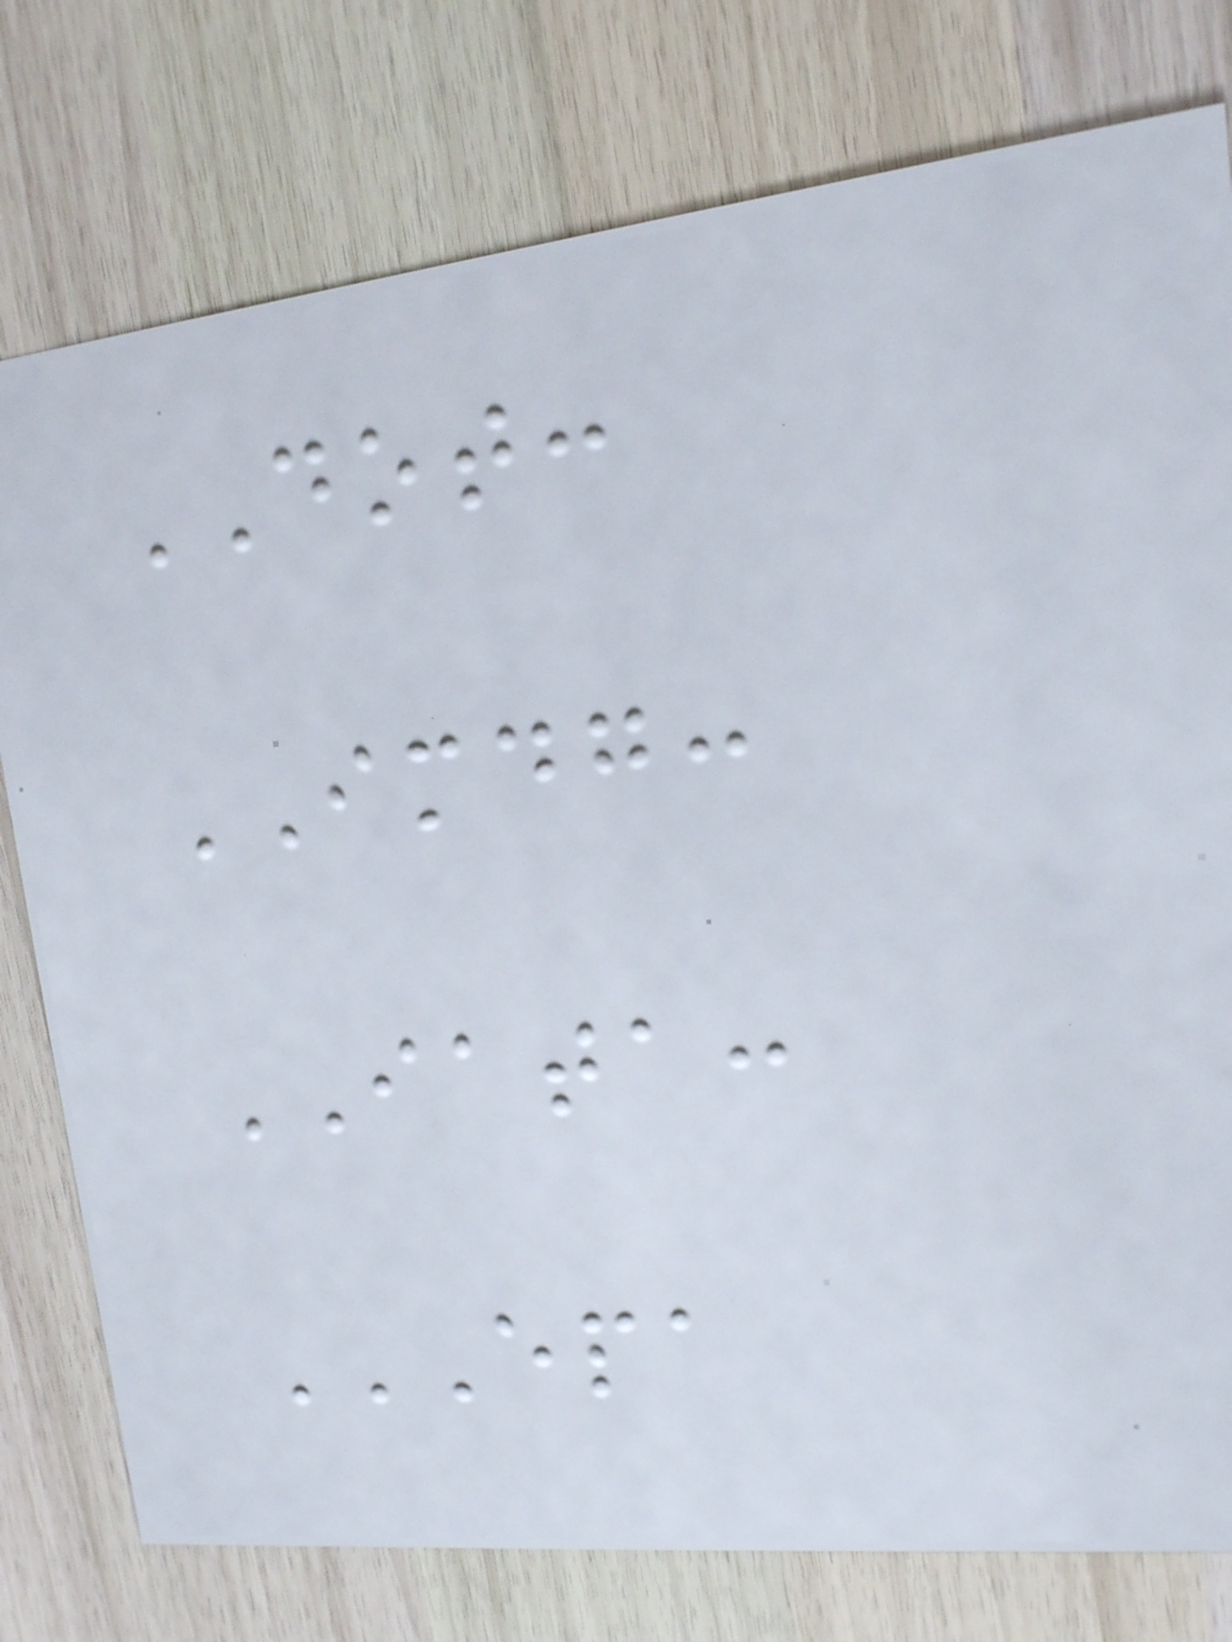DOT:
IMDG:
IATA:
EPA
